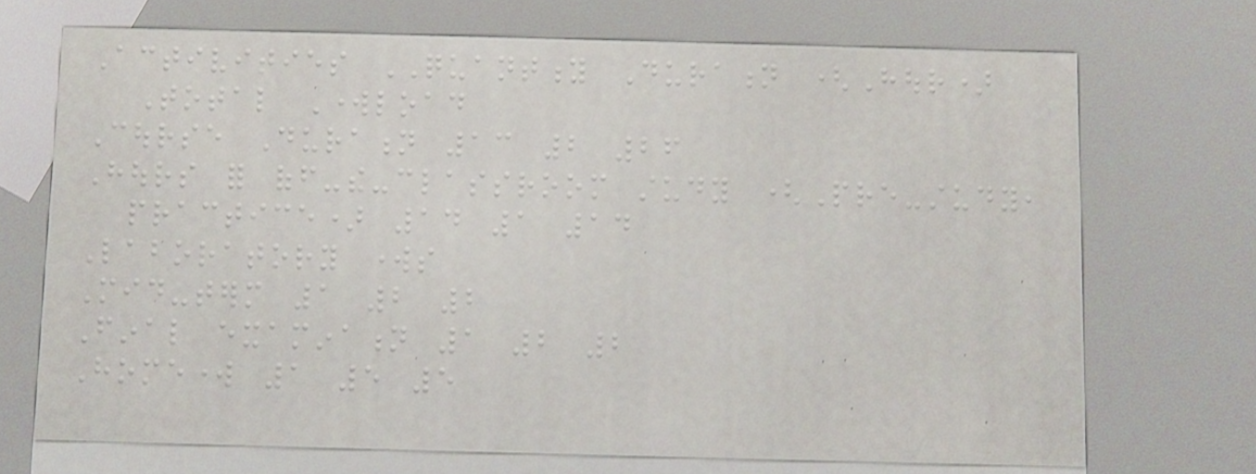Activities QUANTITY Duration (Hour)
Total Workload
Course Duration 13 2 26
Hours for off-the-classroom study (Pre-study,
practice) 14 1 14
Laboratory works
Mid-term 1 2 2
Final examination 1 2 2
Homework 1 5 5
